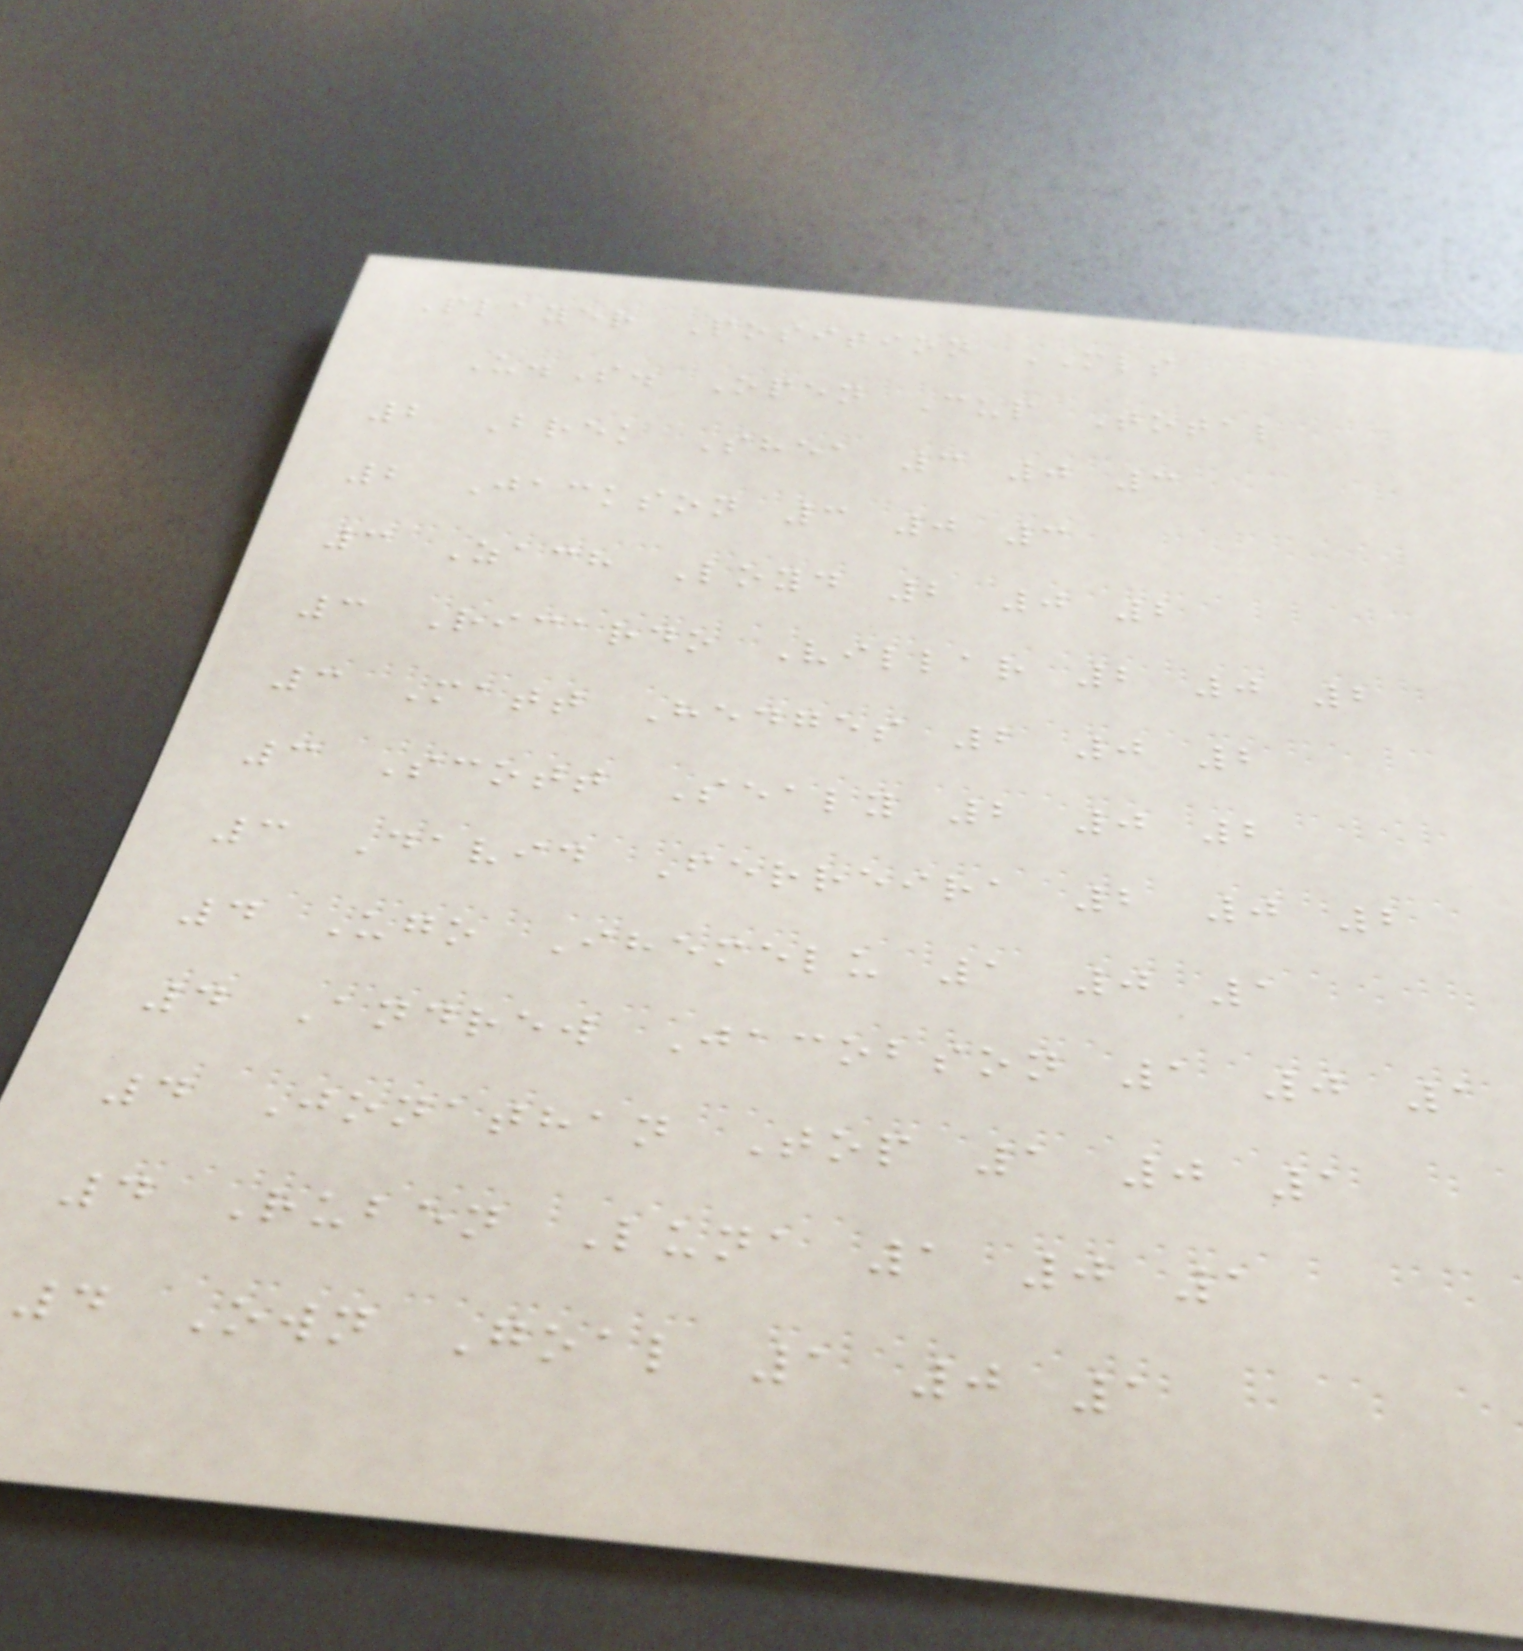Player Position MLS
U.S. Open Cup Total
2 Brek Shea 3 0 3
2 Jackson 3 0 3
3 Zach Loyd 2 0 2
3 Ricardo Villar 2 0 2
3 Matt Hedges 2 0 2
3 Scott Sealy 2 0 2
3 David Ferreira 2 0 2
4 Ugo Ihemelu 1 0 1
4 Andrew Jacobson 1 0 1
4 Jonathan Top 1 0 1
4 Ruben Luna 1 0 1
4 Own Goal 1 0 1
